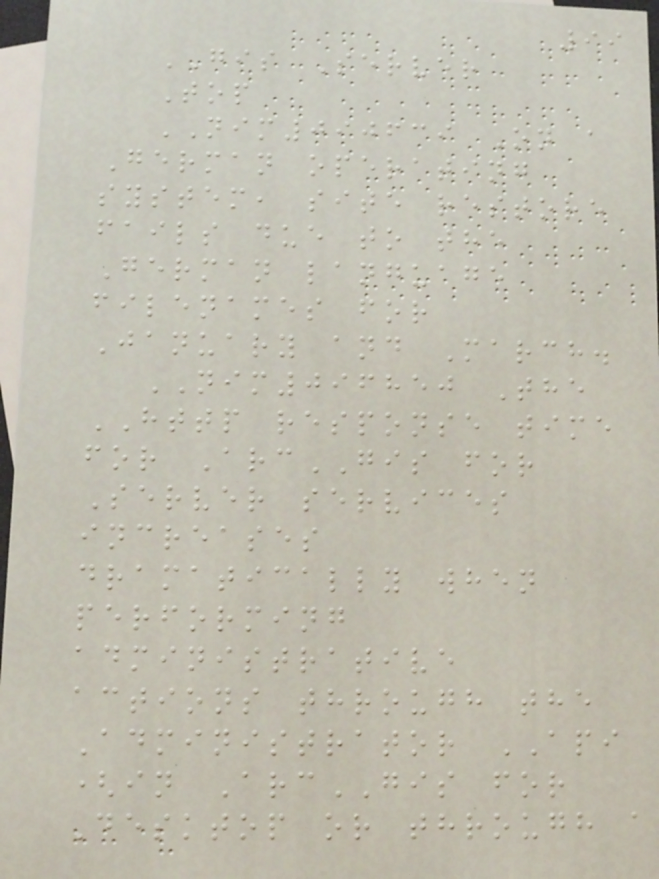99
GIS Server
Top
NIM090639 On a
German operating
system, site restore
fails due to the
German language
filenames for
January and March.
NIM096850 The
HTTP response time
for ArcGIS for
Server services
increases
dramatically when
performing
administrative
actions through the
Administrator API
(in ArcGIS for
Desktop or through a
